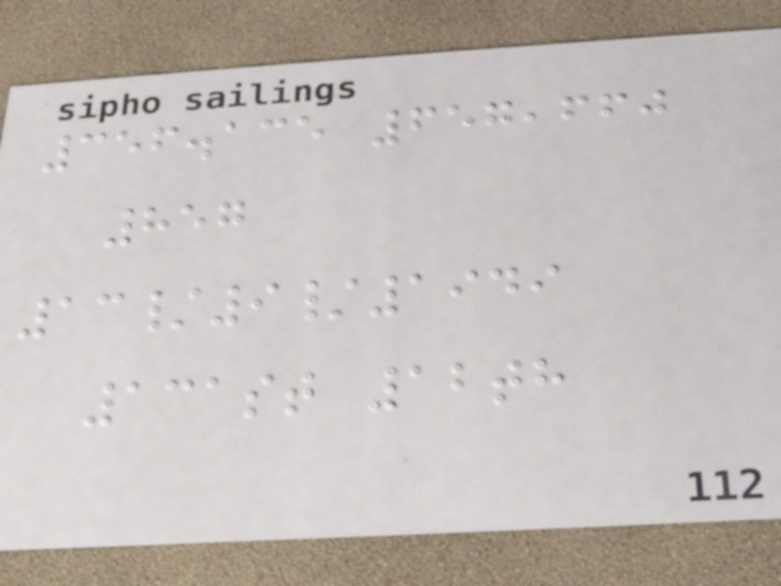356.135 657,660
857
13/9/1949
131st 12th
